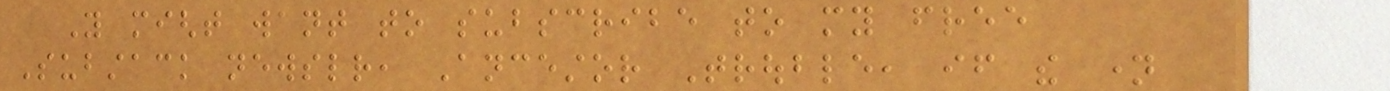You might want to subscribe to my free
Substack newsletter, Ancestor Trouble, if the name
